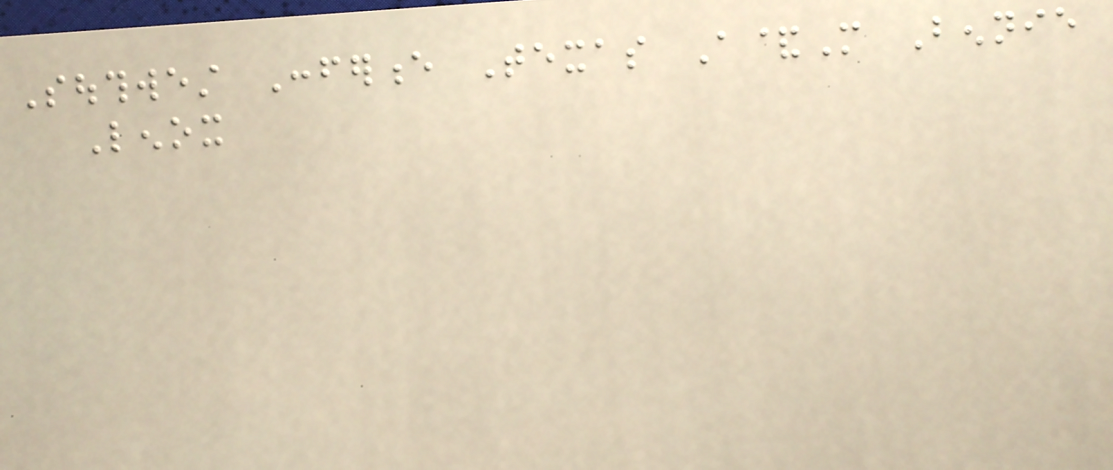Southwest Conference Texas A&M Bennie
Lenox
